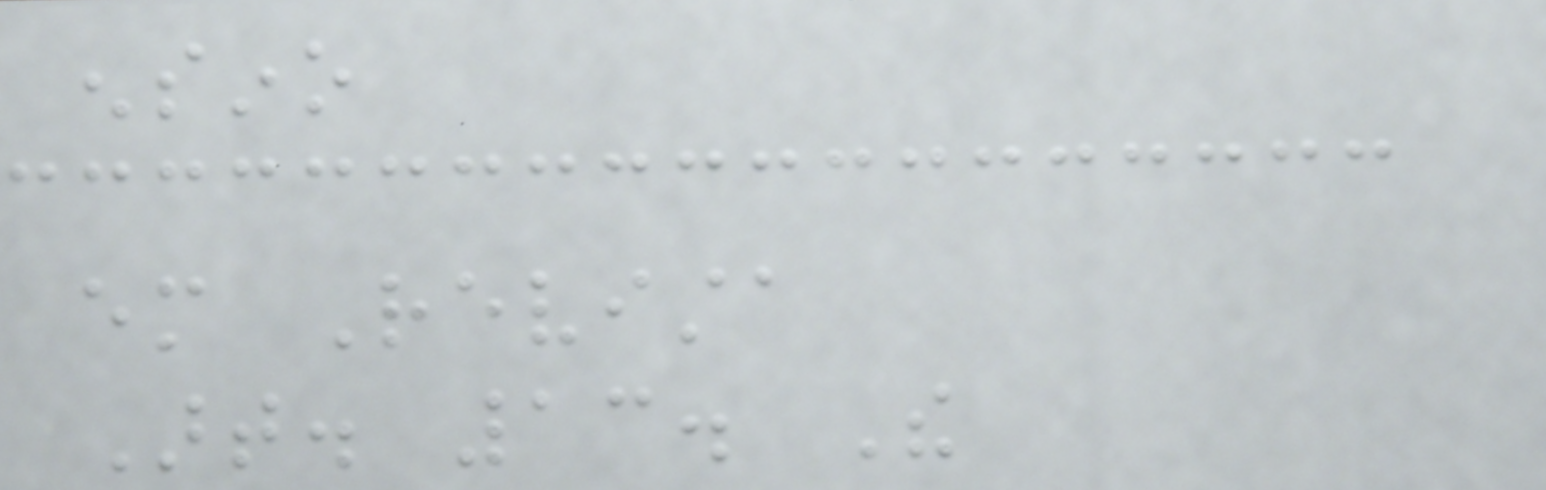ensino
em Revista
Art. 13. The
